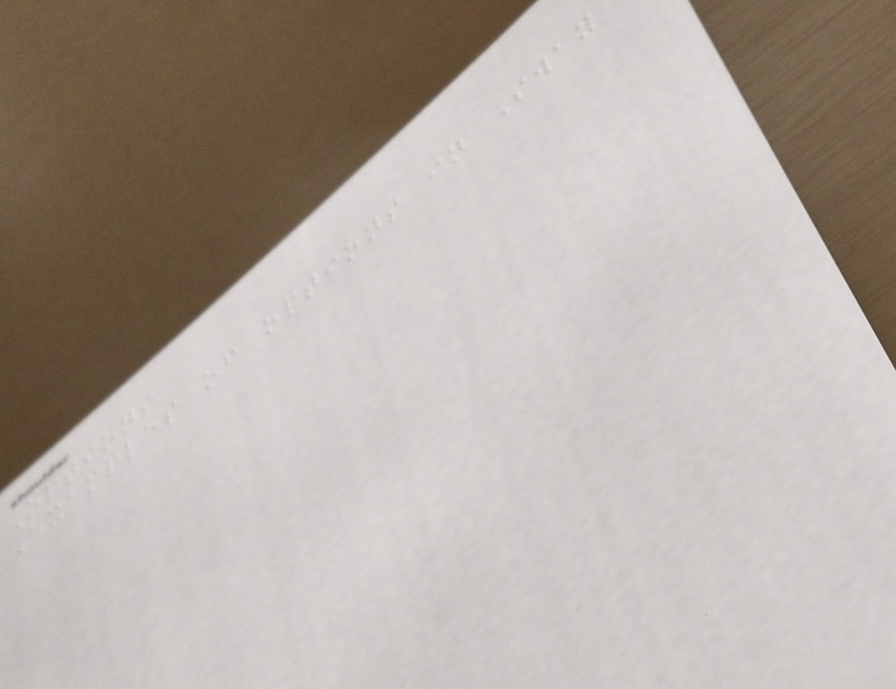Options
Examples of options in Sway
